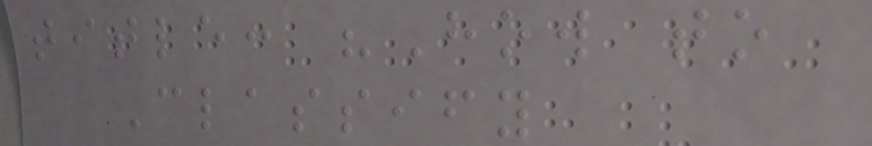title: "How to
Classify
